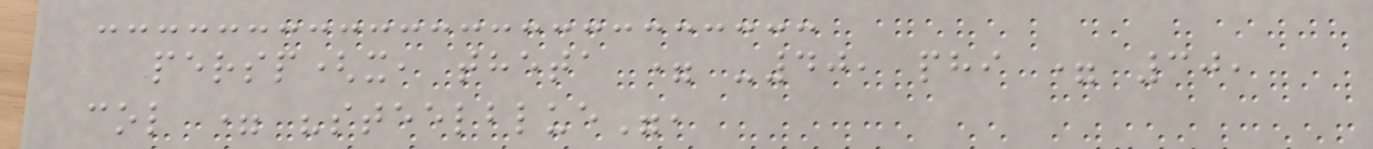persp(x, theta = -40, phi = 30,
col = "steelblue",
